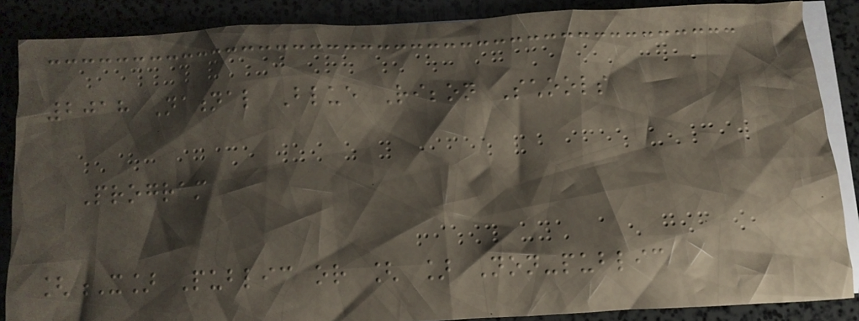2018 National Blue Ribbon Schools
Program
[X] Public or [ ] Non-public
